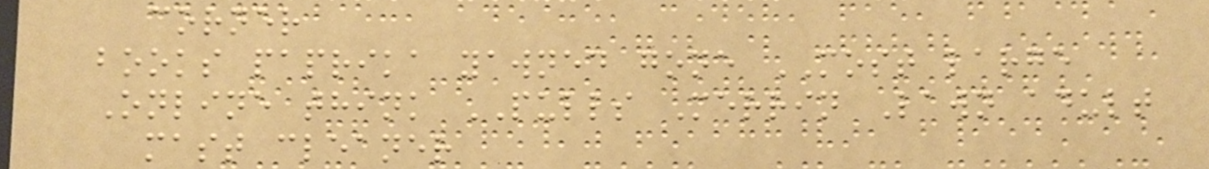corner
books paprika yawned gone MOST large
Online think PULLS Merrin Lawn adult
mast cleaner
